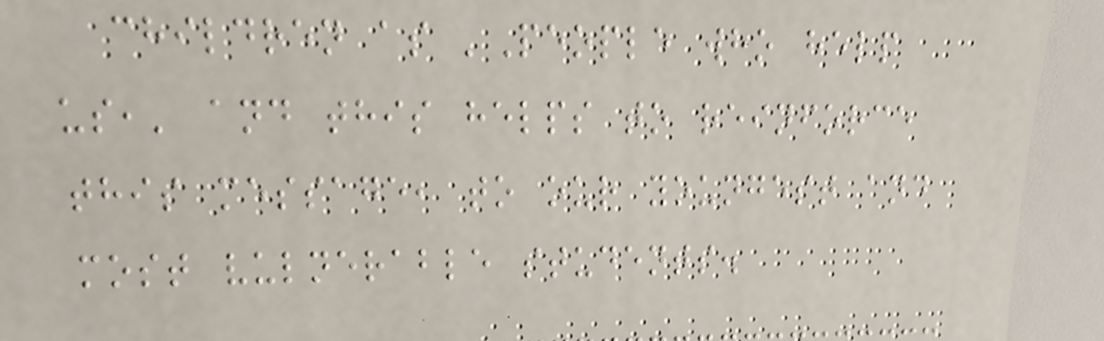children as 'People who help
us,' and this helps to reinforce
this message, to our youngest and
most vulnerable students.
